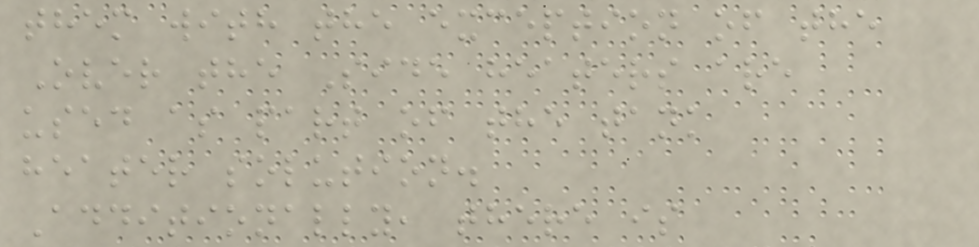them with the exception of the
Over the Side heaters are
used as part of the tank
heater solution.
Additionally, there is
